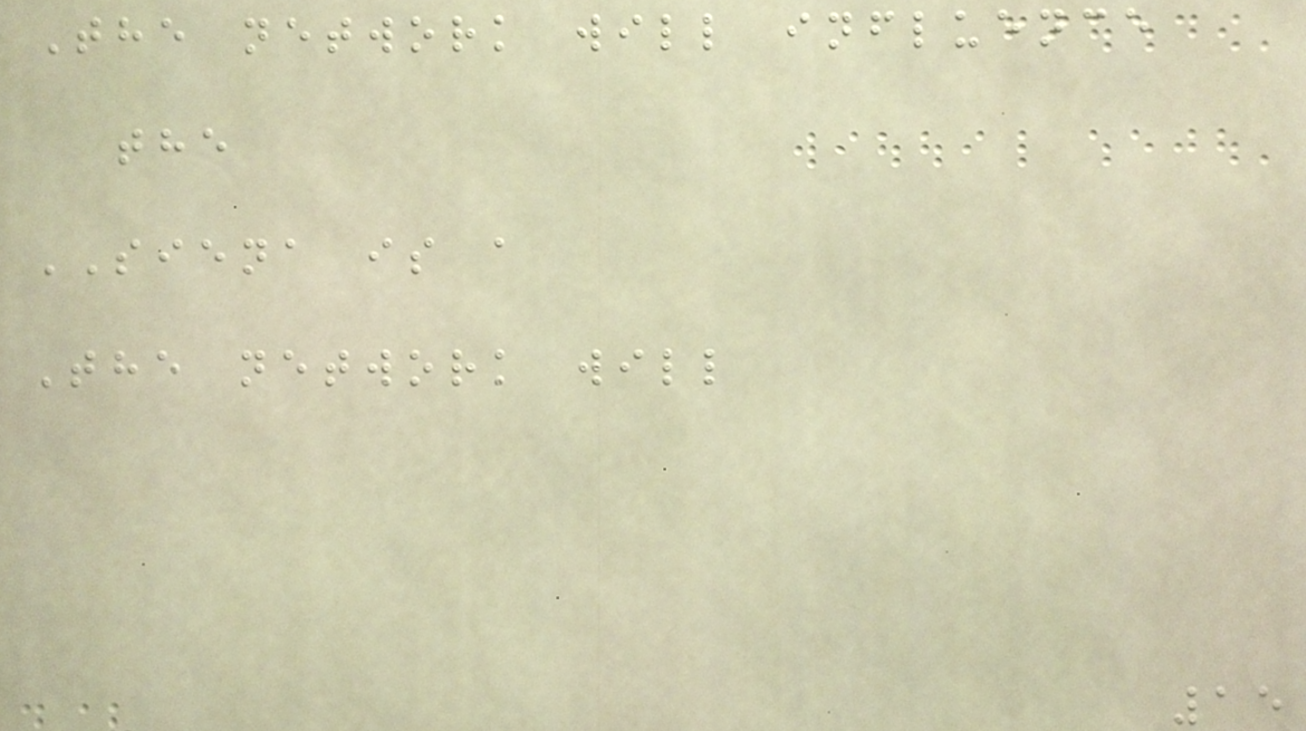The network will influence
the
SIENA is a
The network will
15
